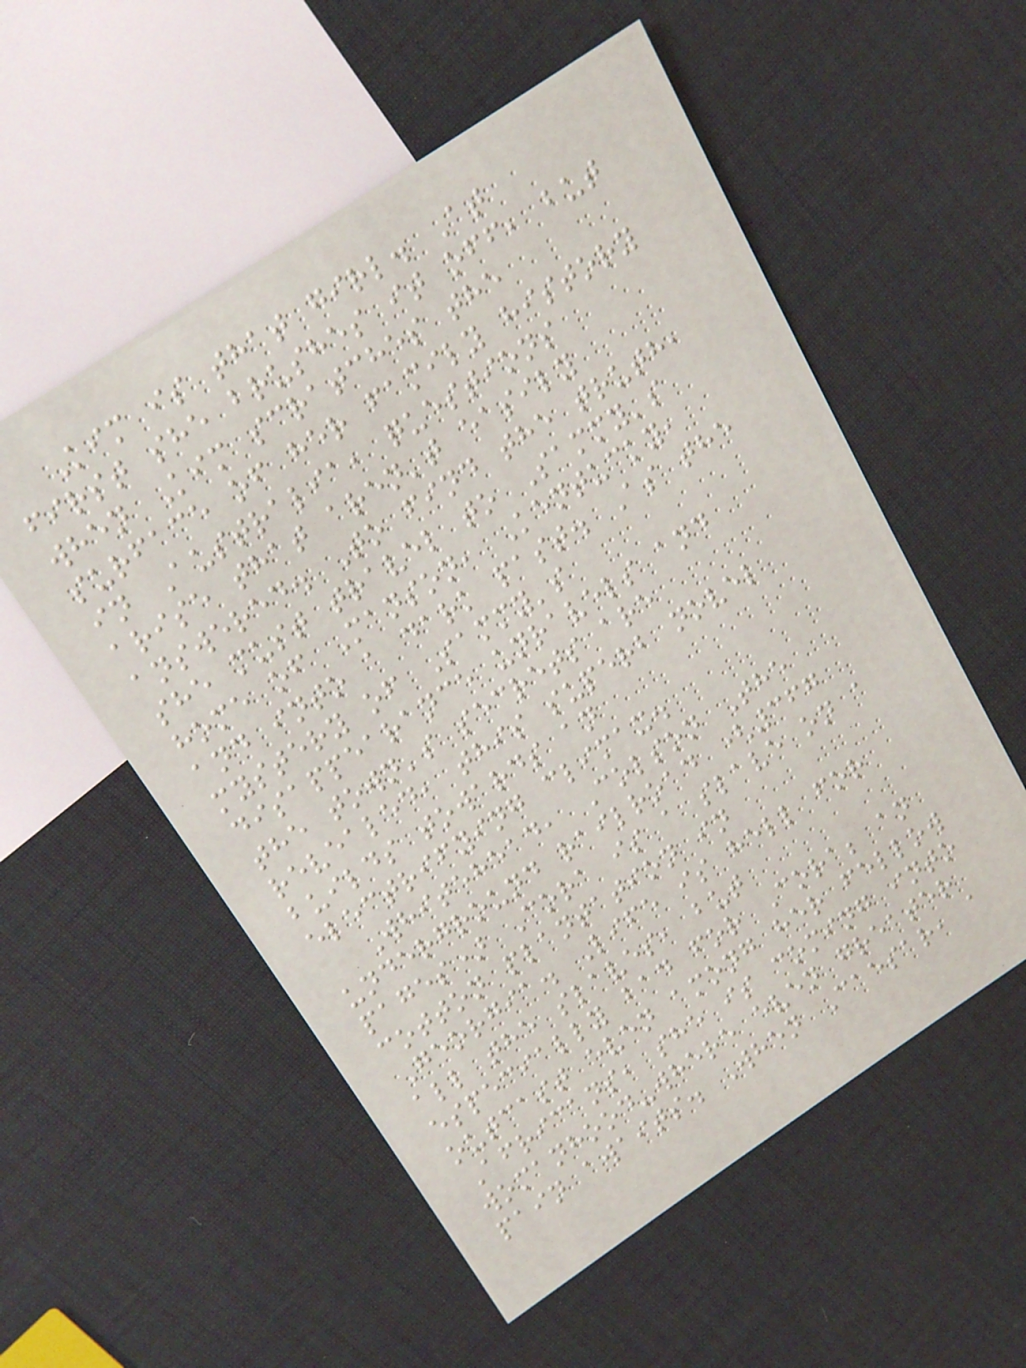Kim is that girl. At
first she brushes it off, but
when Kim scratches the
surface of her family history
in Australia, questions
arise that aren't easily
answered. To find the truth,
she must travel to Sammy's
home of Manson, Kentucky,
and into a dark past. As the
mystery of Sammy's
disappearance unravels and
the town's secrets are
revealed, this superb novel
builds towards an
electrifying climax.
Whitehead, Colson The
underground railroad (367
pages) Cora is a slave on a
cotton plantation in
Georgia. Life is hell for
all the slaves, but
especially bad for Cora; an
outcast even among her fellow
Africans, she is coming into
womanhood-where even greater
pain awaits. When Caesar, a
